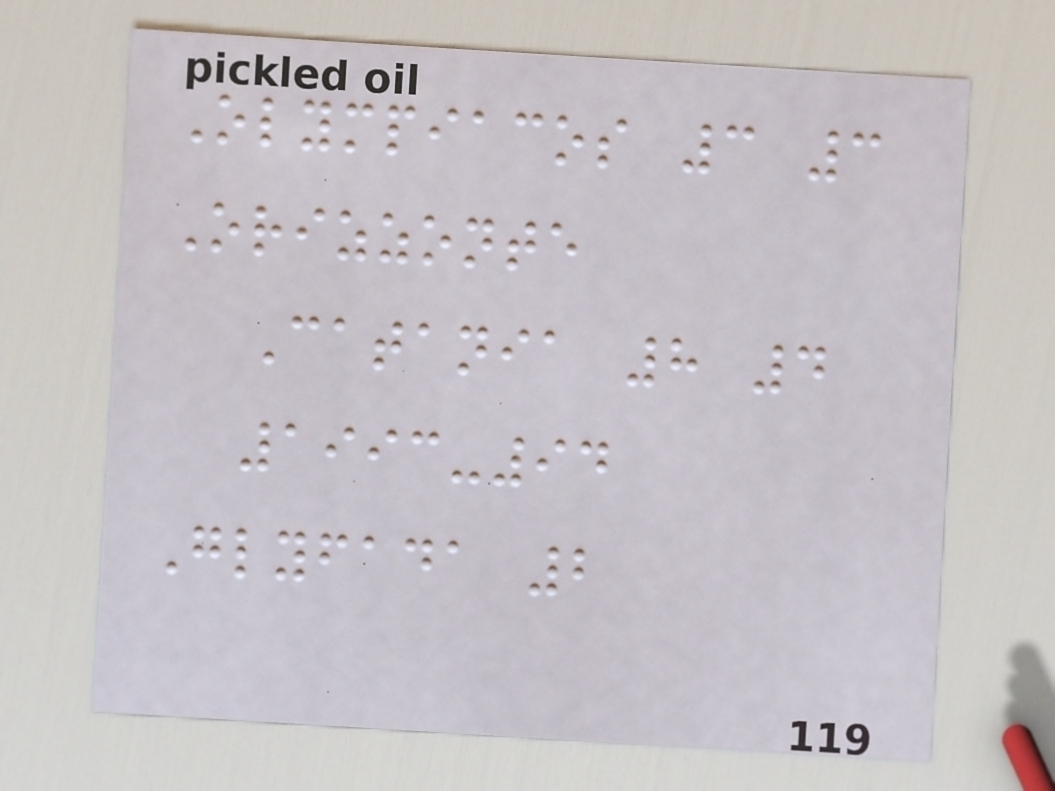Olympiacos 3 3
Orizzonte
Catania 8 4
1993-94
Glyfada 2
